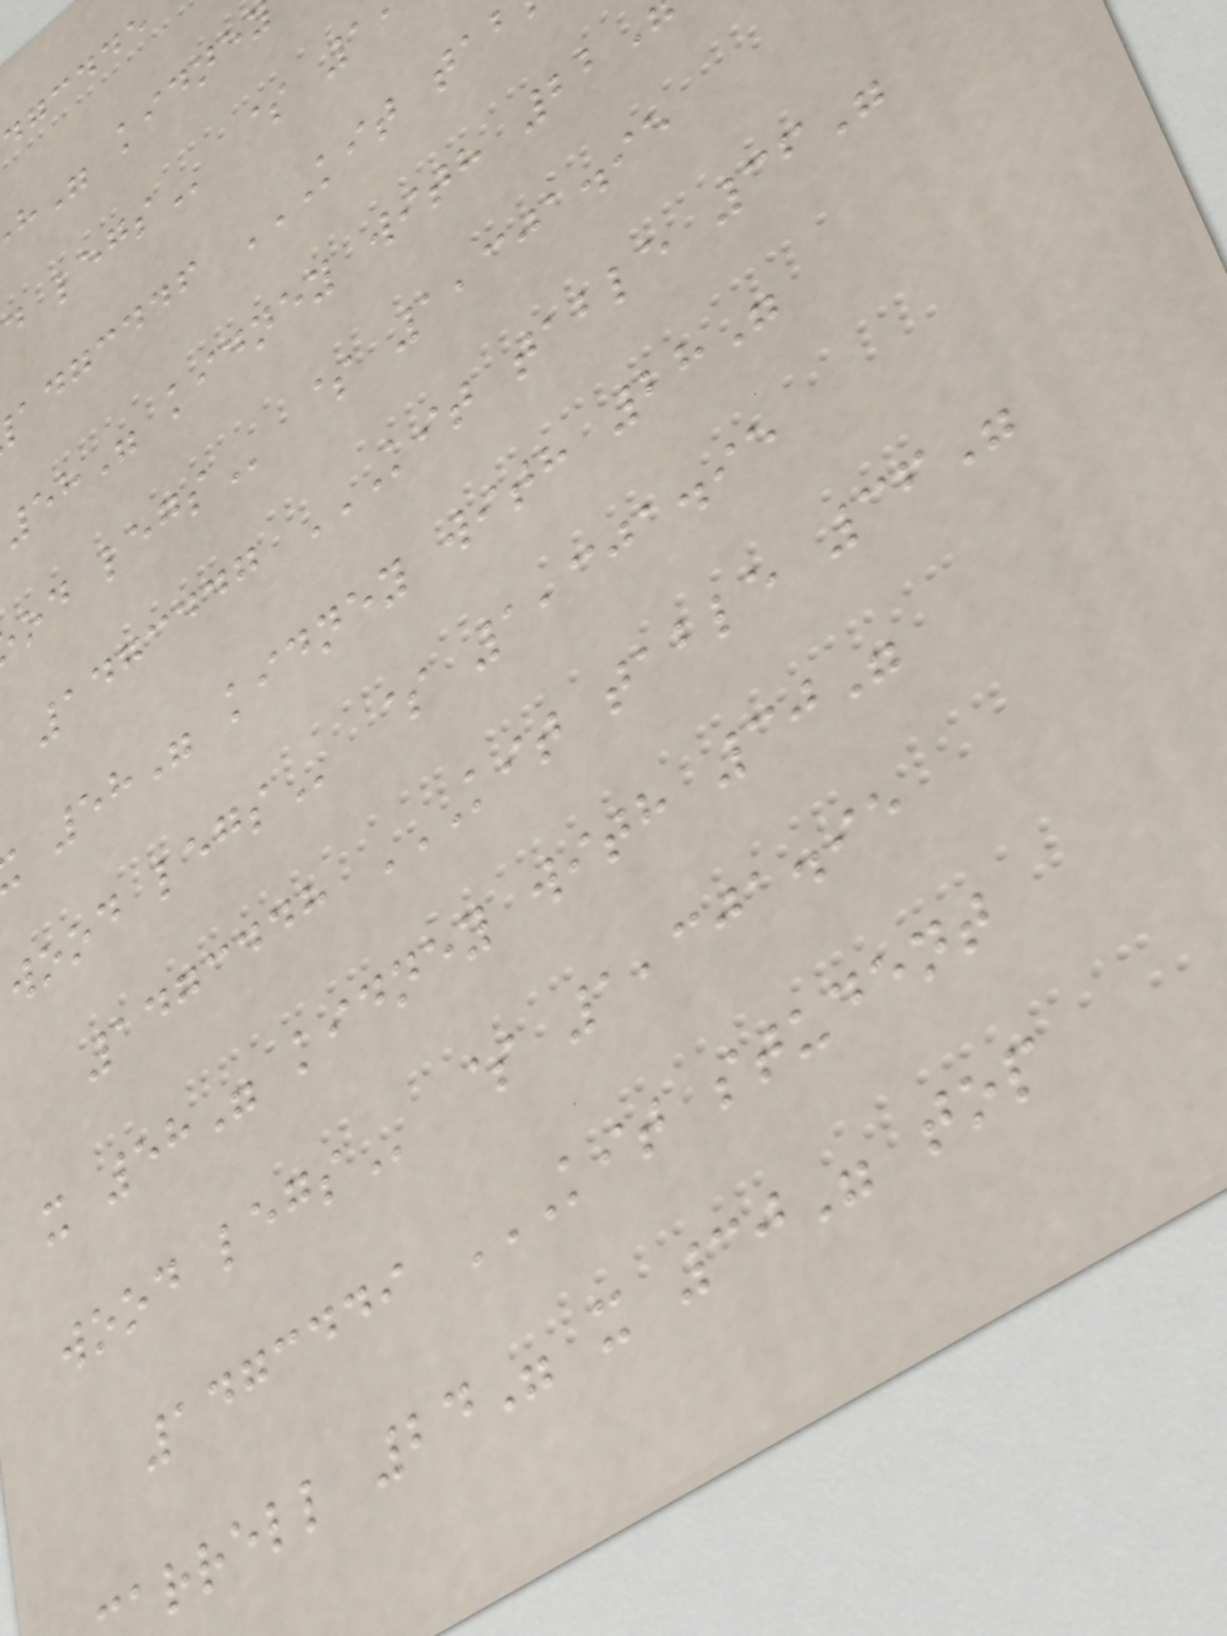58" kidney with 22
1473447 KIT TABLE 36"
58" kidney with 28"
1473448 KIT TABLE 36"
x 58" kidney with 30"
1473449 KIT STUDENT
arrell 24" x 30" top
